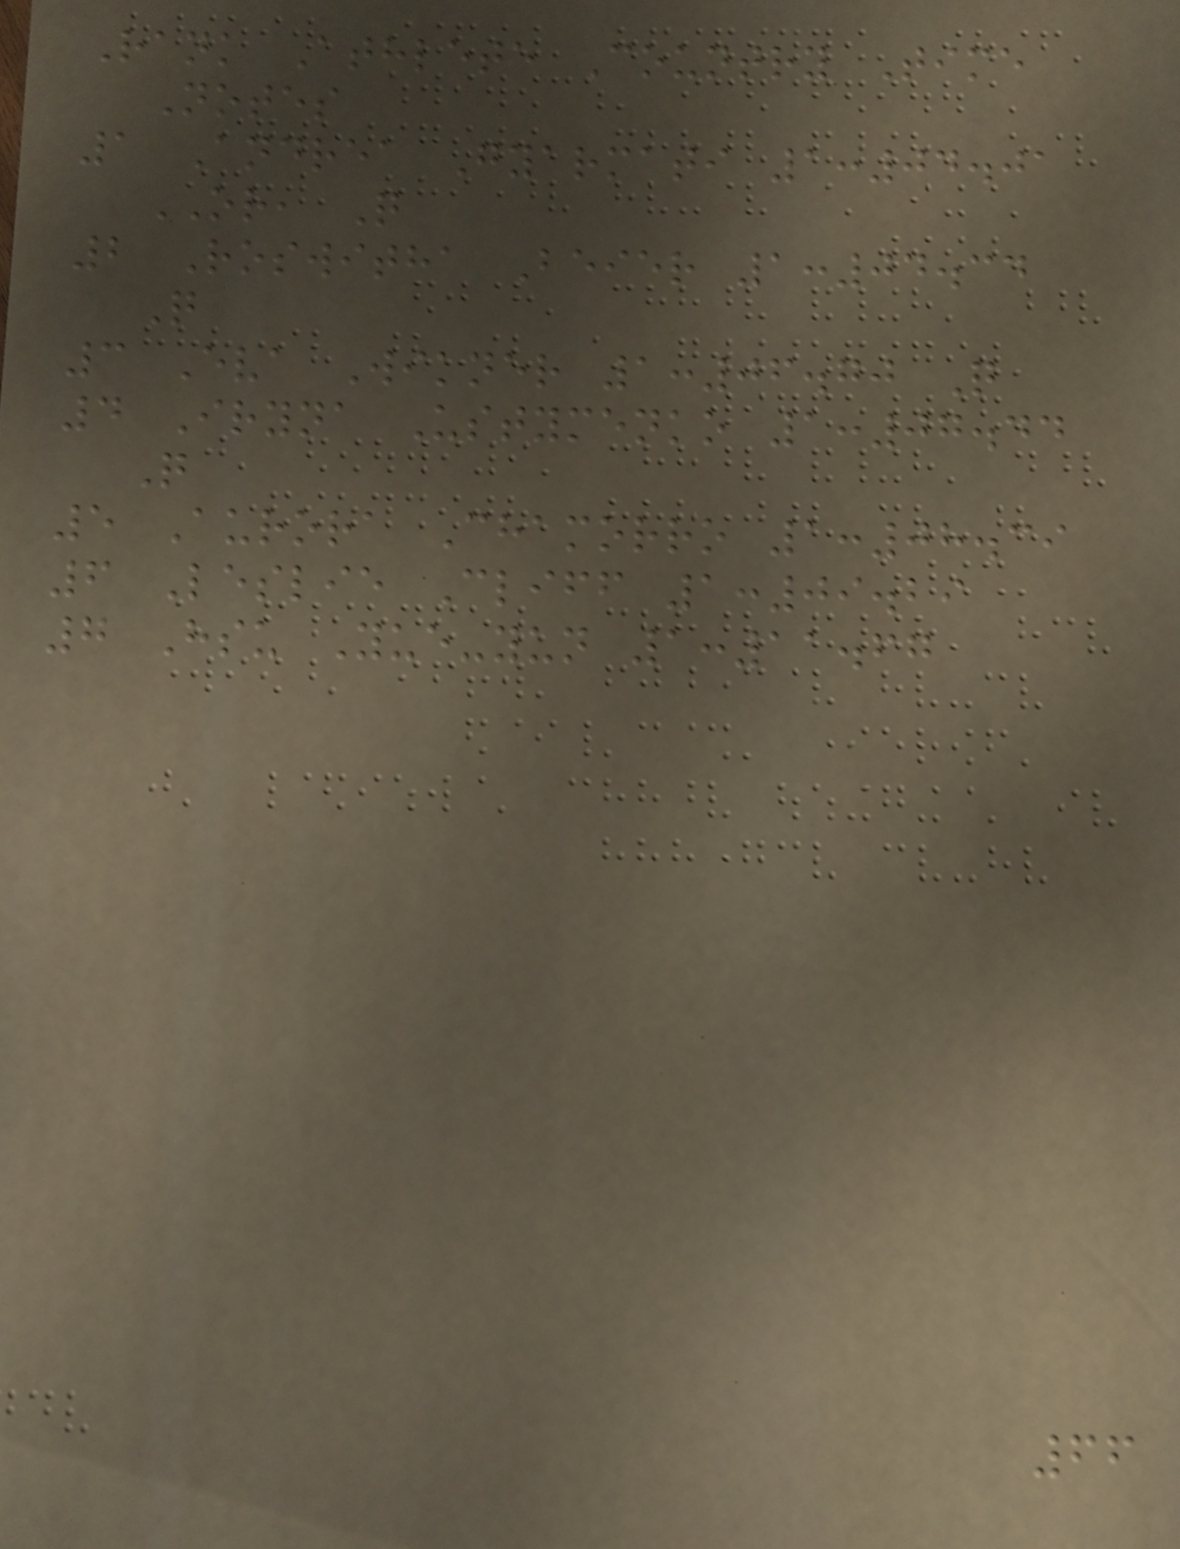Rank Athlete Country Time
Notes
1 Andrea Gyarmati 1:04.01
OR, Q
2 Roswitha Beier 1:04.34
Q
3 Eva Wikner 1:06.70 Q
4 Iryna Ustymenko 1:07.44
Q
5 Aurora Chamorro 1:08.39
6 Leslie Cliff 1:09.29
7 Hsu Yue-yun 1:11.67
66
